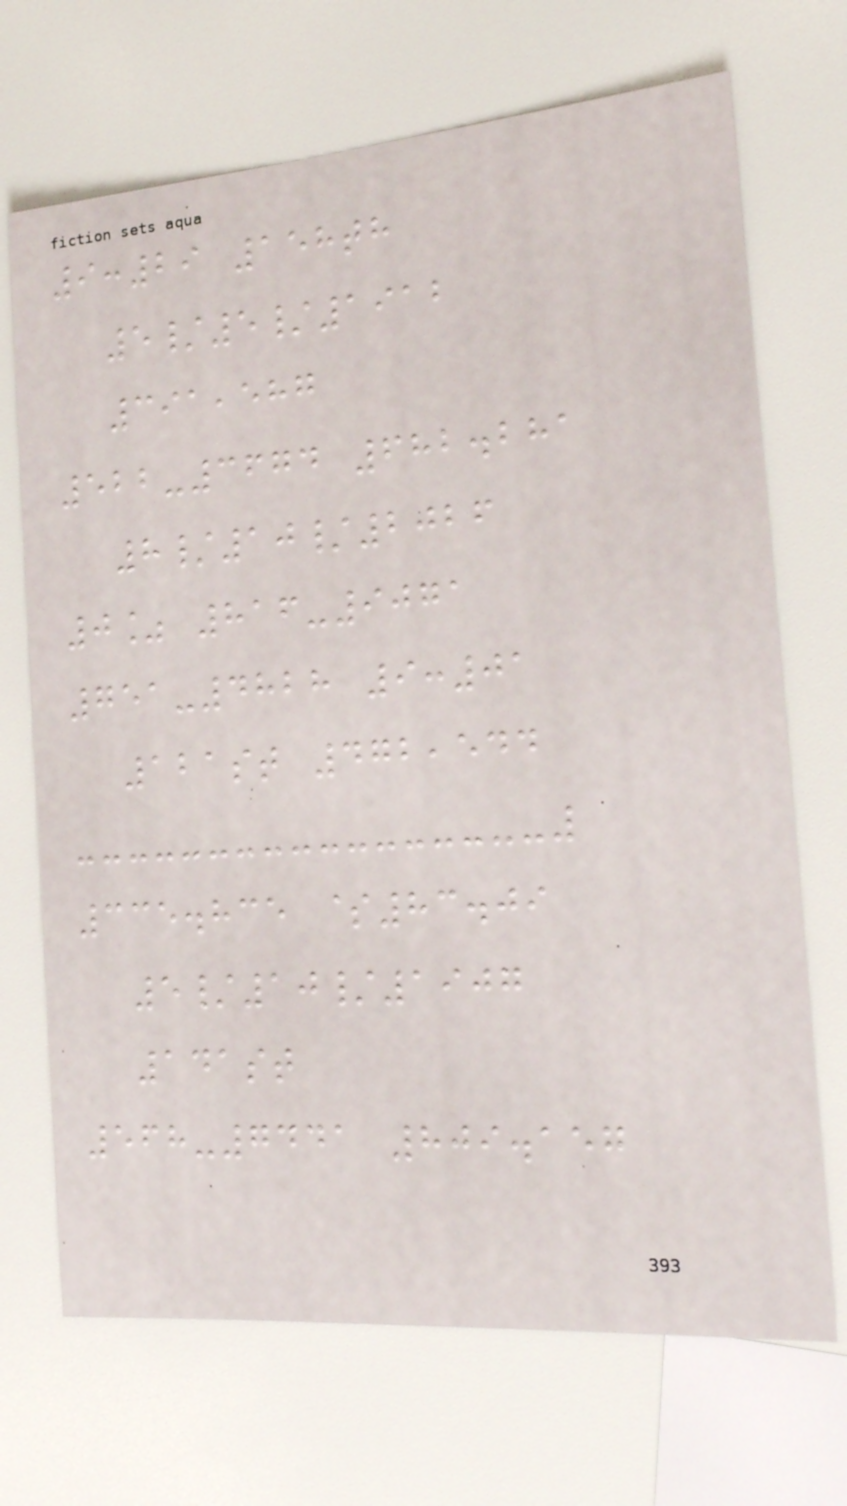9:29 158th
5/5/1912
391,587
522-3674 682.281
8/10/2026
0% 816-9071
751-4828 9:01
121st 472,544
335.835 $83.09
5/10/1907
141st
568-7441 809.157
